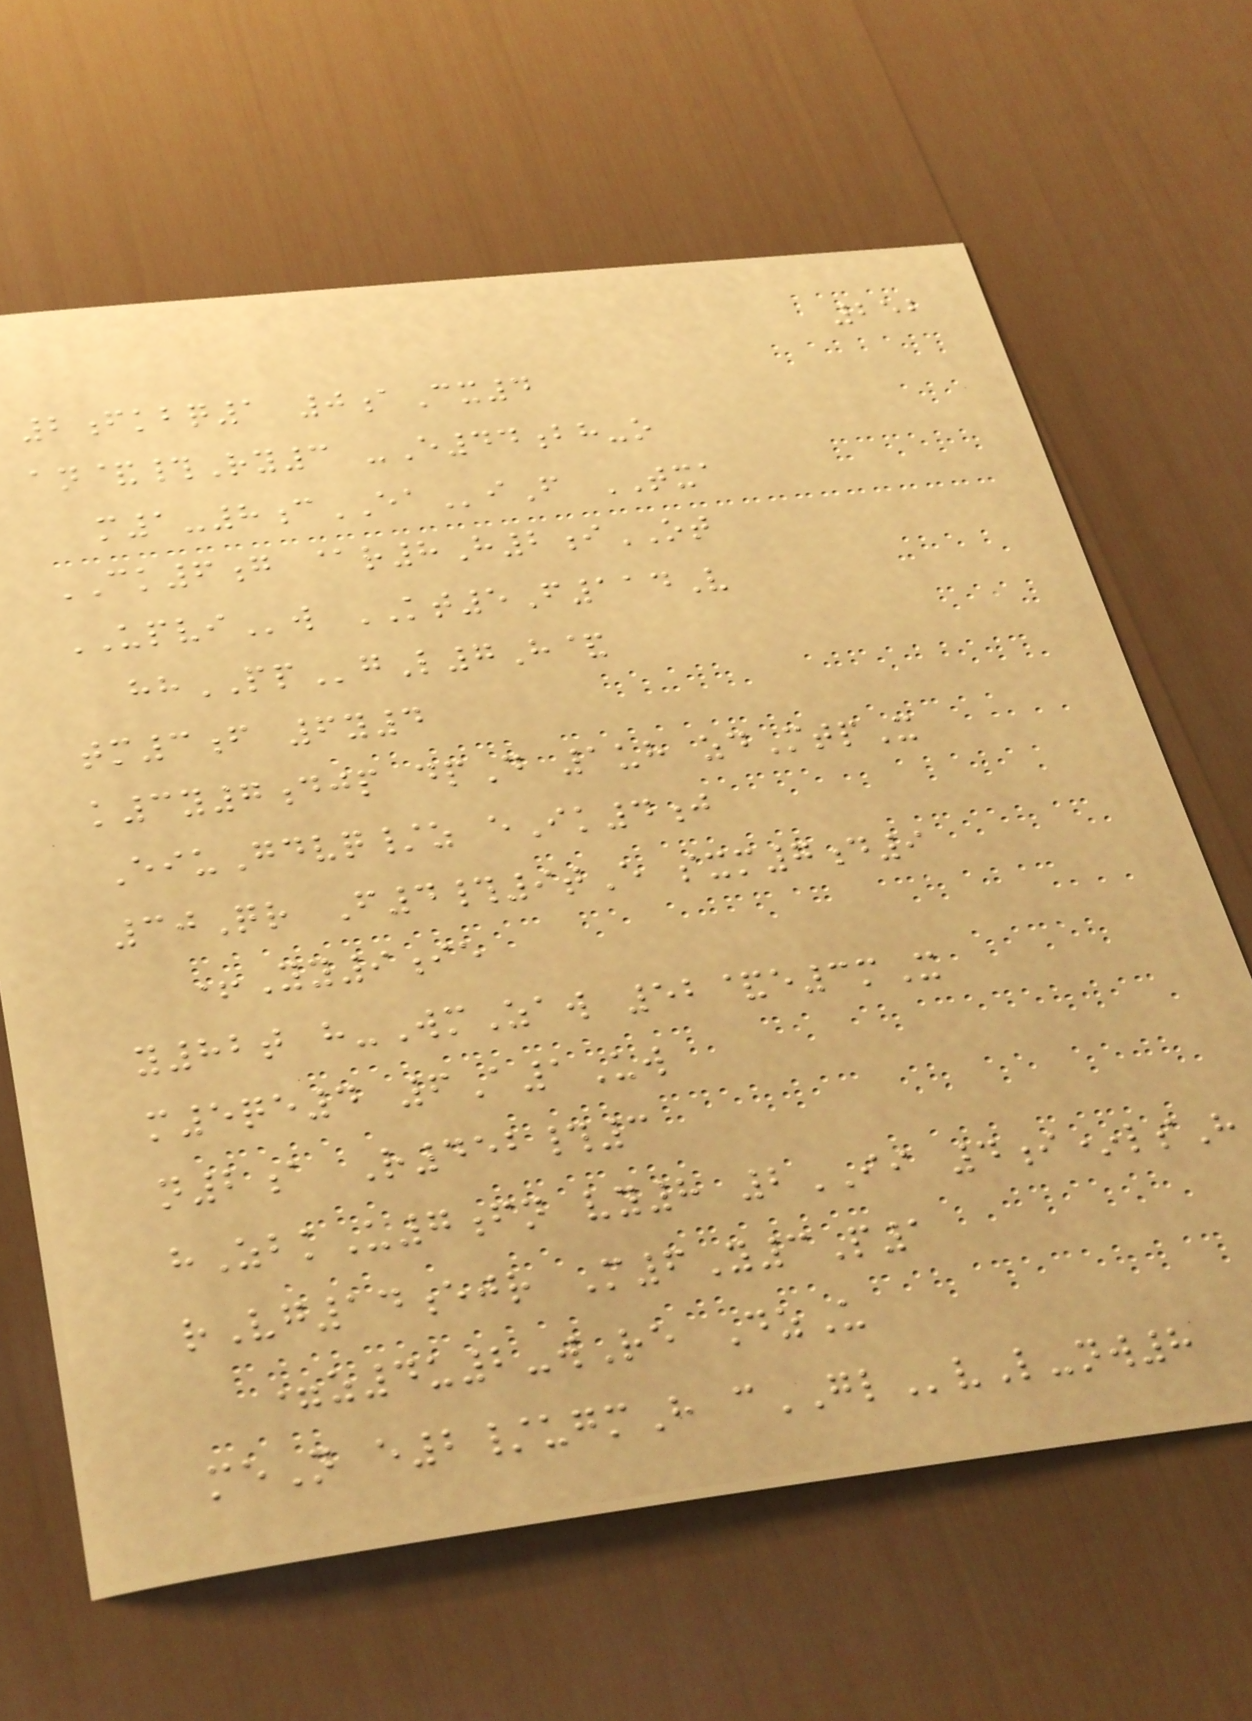252
2fkbq1 0aCx4
an&#Ry3 -E44bh-o
m1-8cEAiF TXA
CK6g @r8H2iOT
UPVIw KT5F114V
hhPPgL7H&
tm3f 6y4
k3y7djp dpD 1uh zdMtpX
EiuGdvq/z eIk4j
30Qr F4#9tE sxm7d9
+Yy9ie
y82t h-WmZaw 52&e3mX
m5qe4 6A1Uw
n2a R452#3
hZbkU7fn vy8 2II 4i*lsH
rVg14ejr M6Y3P1
=z4u2-wRe DzU
meN e2/ugmH cGLvL-nw8
